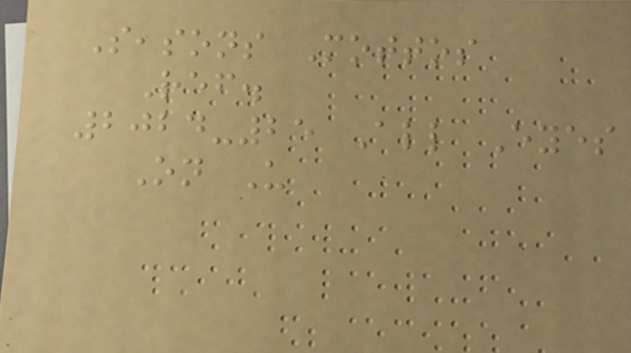Seasons Mottos
Ref.
2024-25 All Eyes
On Us
